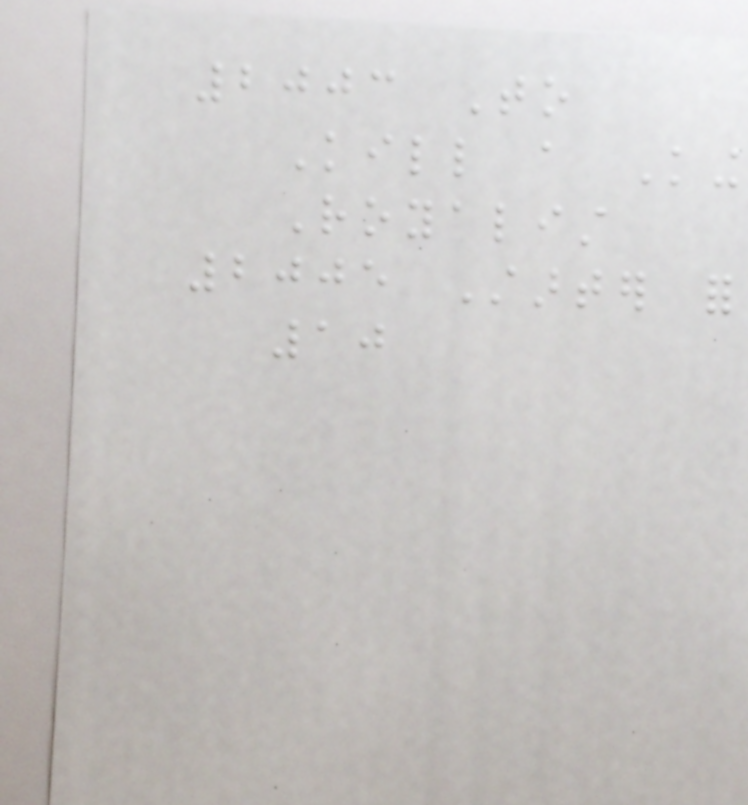2003 To
Kill a King
Royalist
2005 Starter for
10
